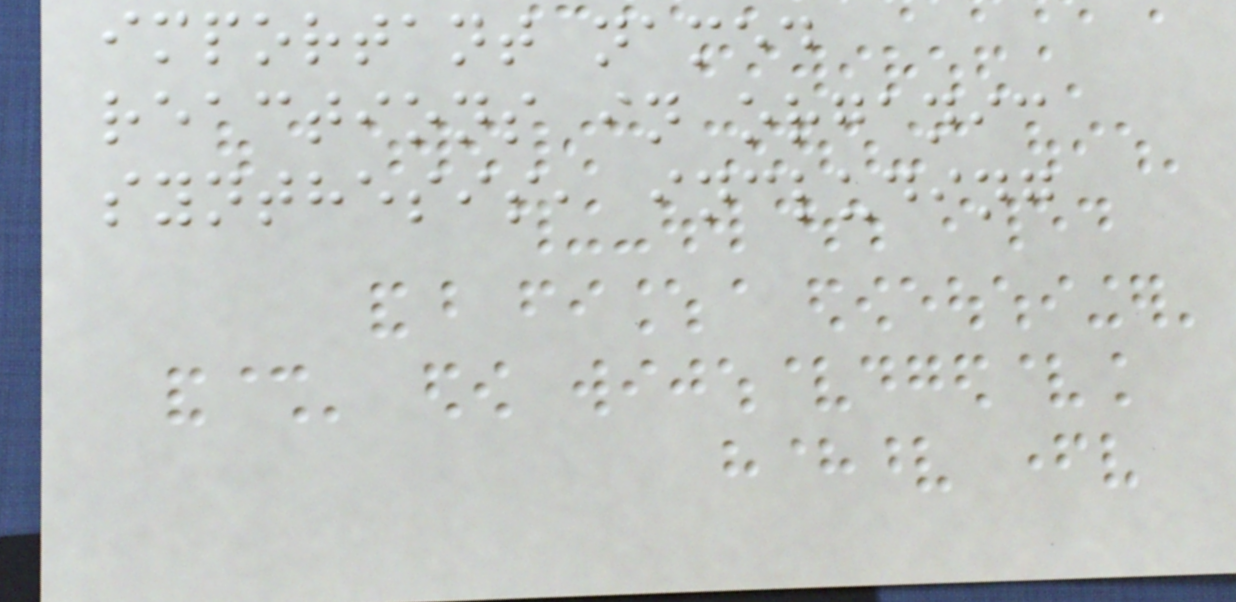important named
reactions in organic
synthesis, including
